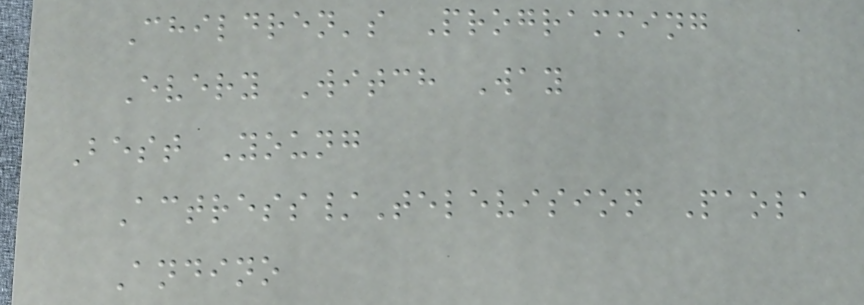Children's Programming
Every Witch Way
Best Young
Actress/Television Paola
Andino
